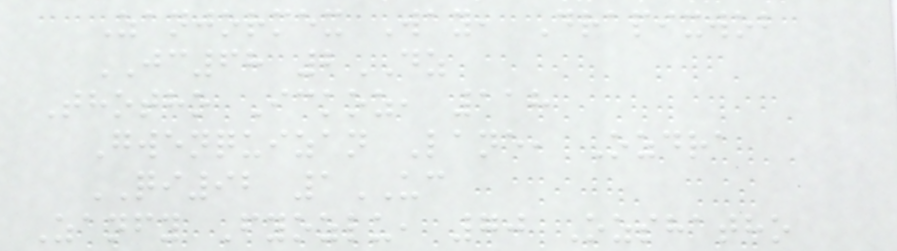Zanjormex Way, Drapixwob
JC68 2DZ
Thotho Ickoz, 118
Gwenquizan Lane, Ozdra
QI92 1UC
Zanfy Fyozlu, 70 Ozshatho
